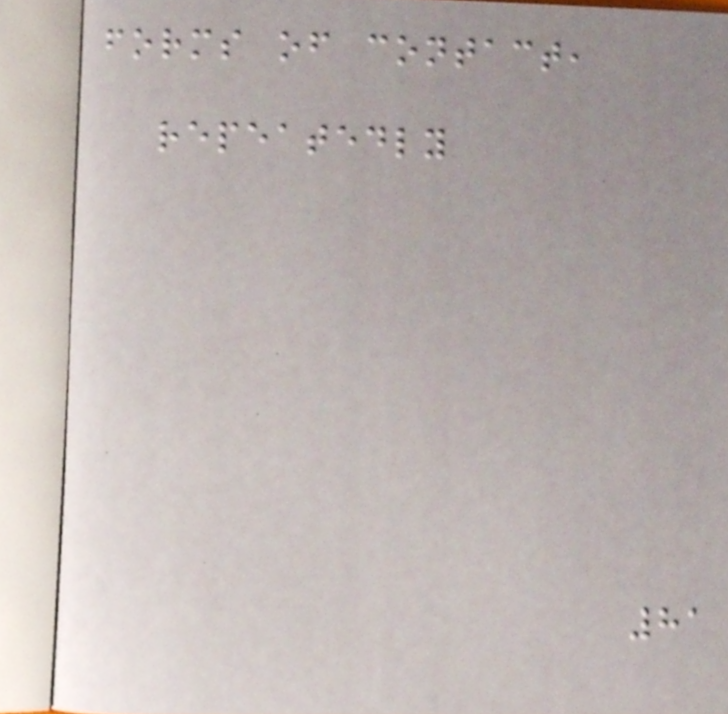forms of contact,
repeatedly
81
